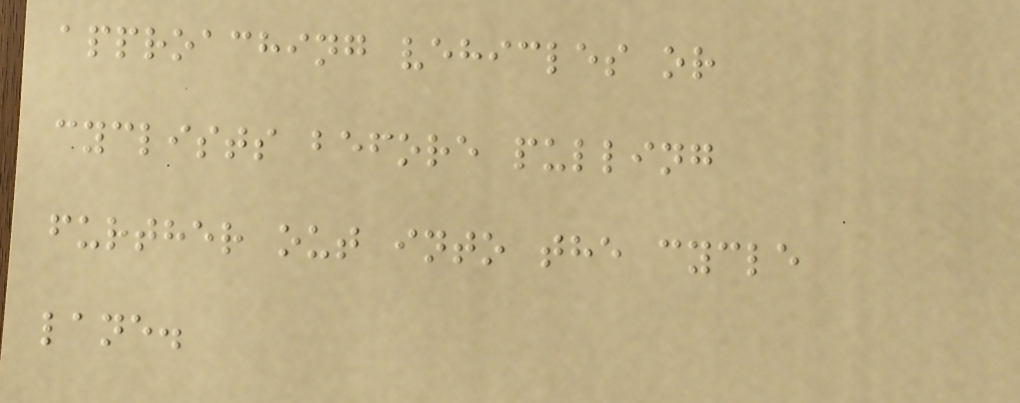approaching vehicles or
cyclists before pulling
further out into the cycle
lane.
